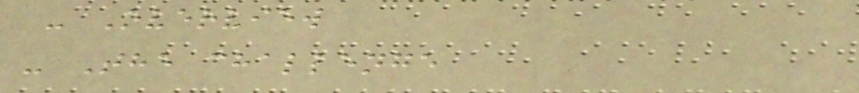- Overview
- The challenge
